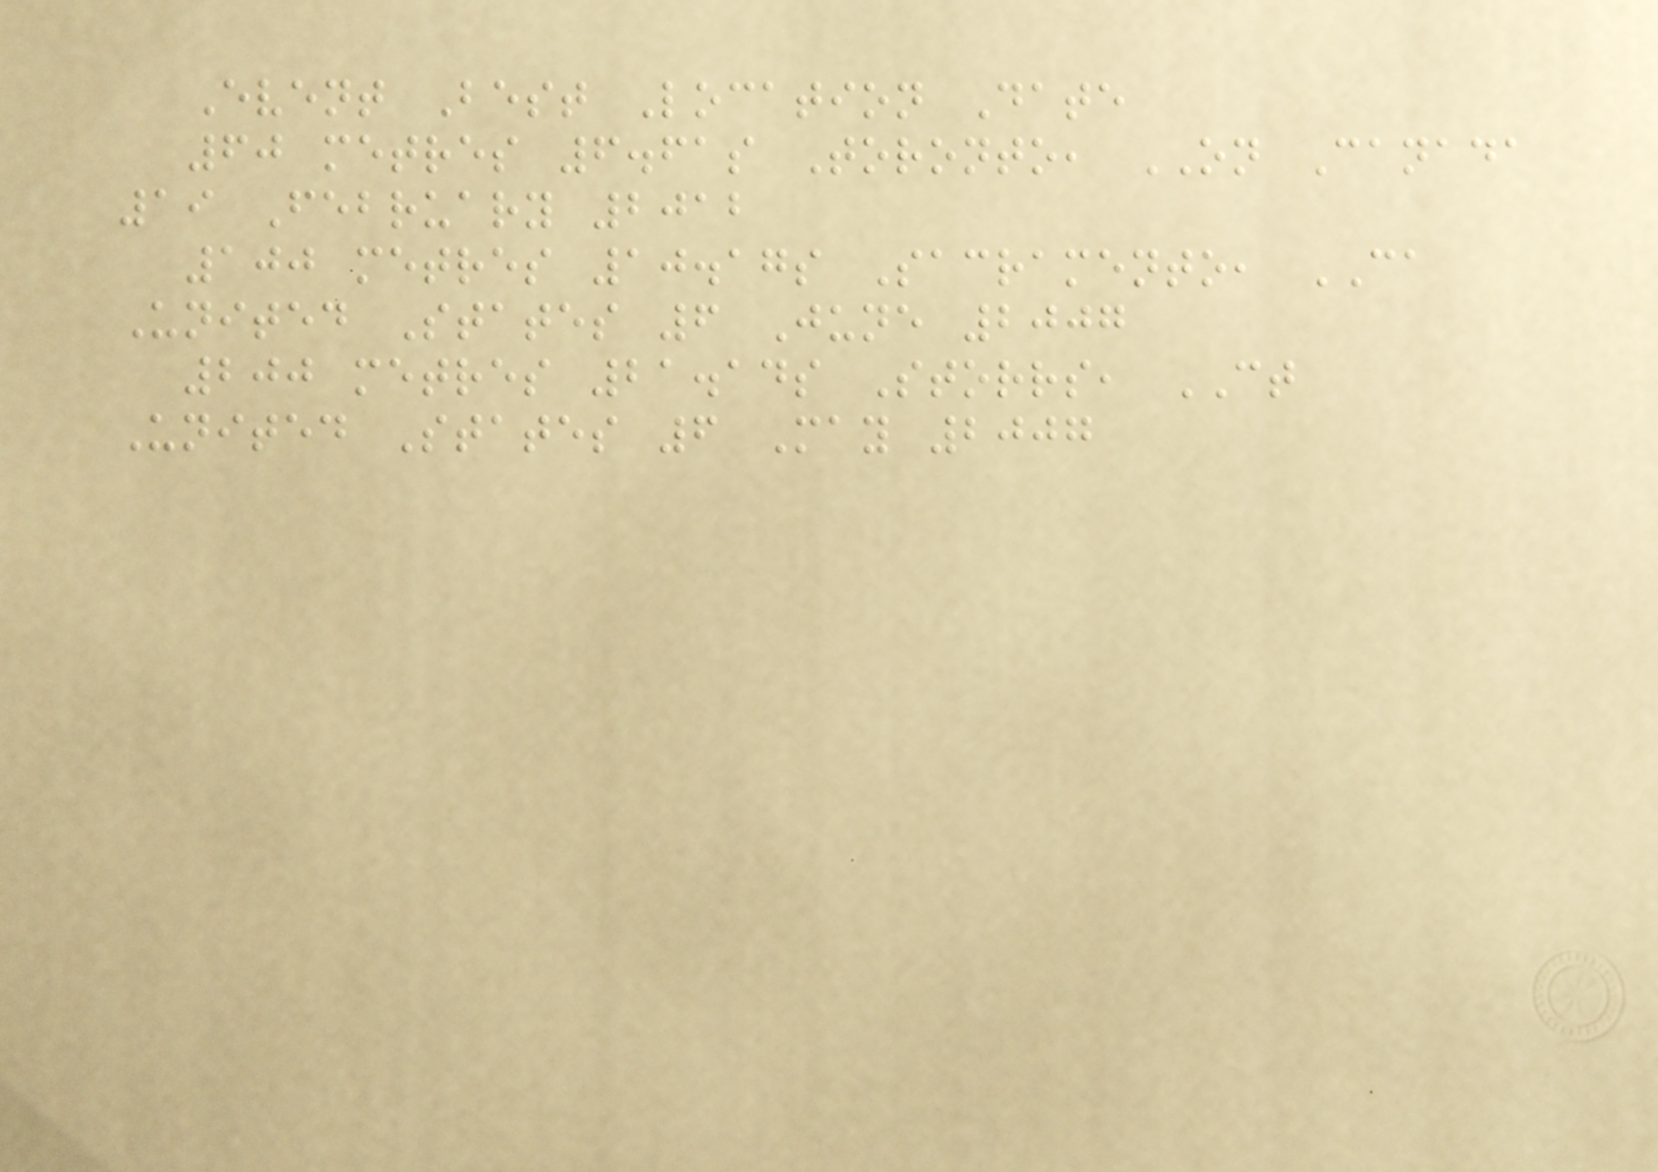Event Best Location Date
60 metres 6.61s Toronto, ON Canada
19 February 2012
100 metres 10.17s Sacramento, CA
United States 6 June 2007
200 metres 21.14s Storrs, CT
United States 6 May 2007
